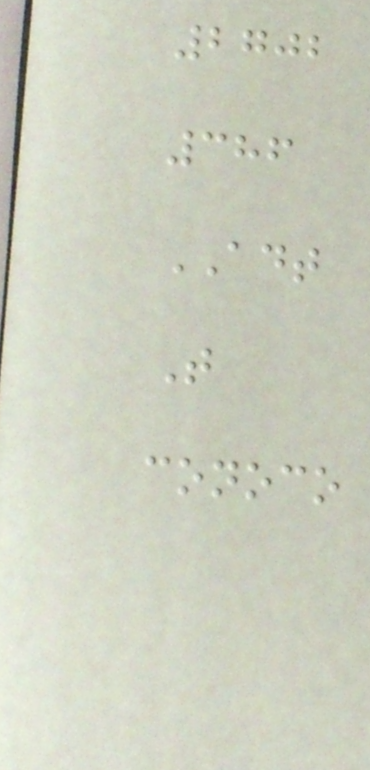2702
386
ADT
T
conoco
